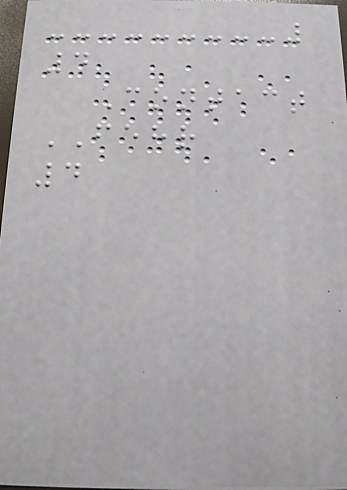4
Contact
FEHR
4
